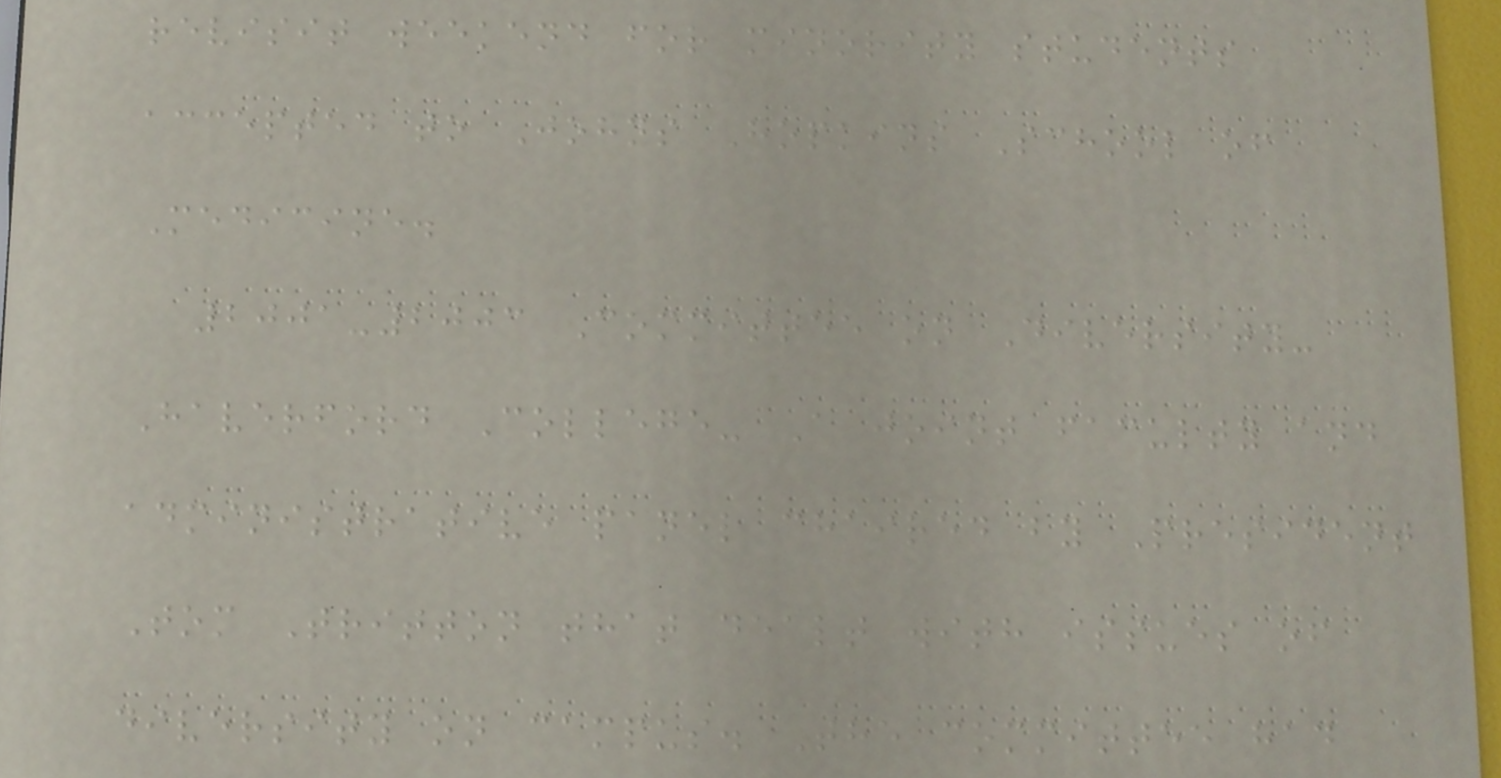revisit weekend for minority students
accepted to Johns Hopkins School of
Medicine.
2001-2003 Committee on Diversity-
Haverford College- A joint faculty and
administrative panel chaired by President
Tom Tritton that dealt with issues of
diversity on campus. The committee had
